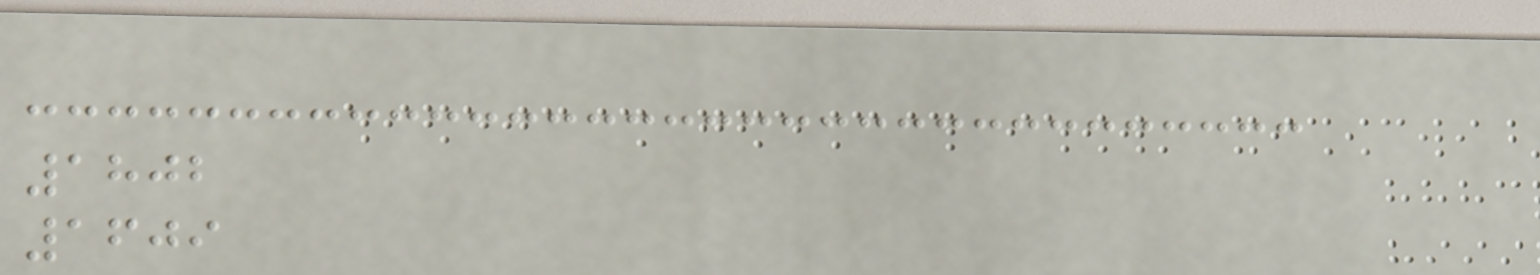1802
1609
